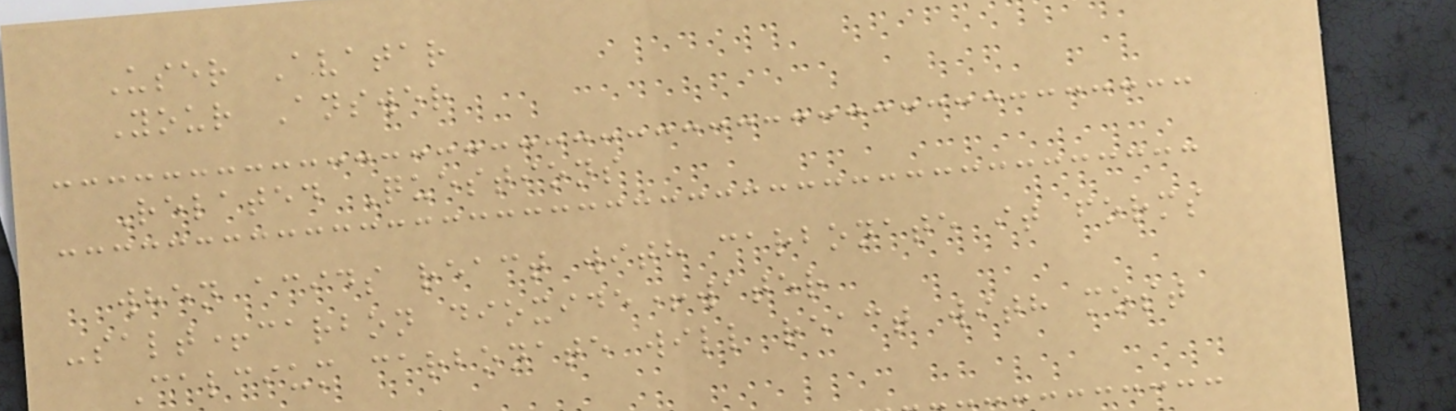User Avatar
Your Answer
Related Questions
when acids react with carbonate it forms
-salt+carbon dioxide+water
Calcium carbonate will react with most
